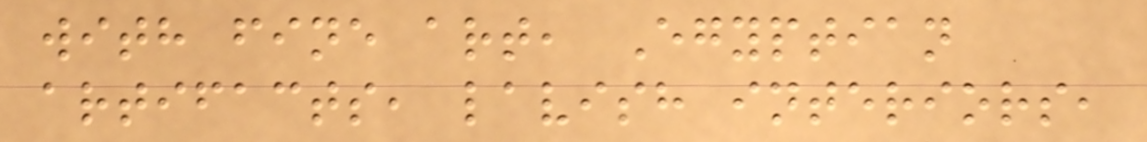with fine art, Egyptian
artifacts, lavish interiors,
